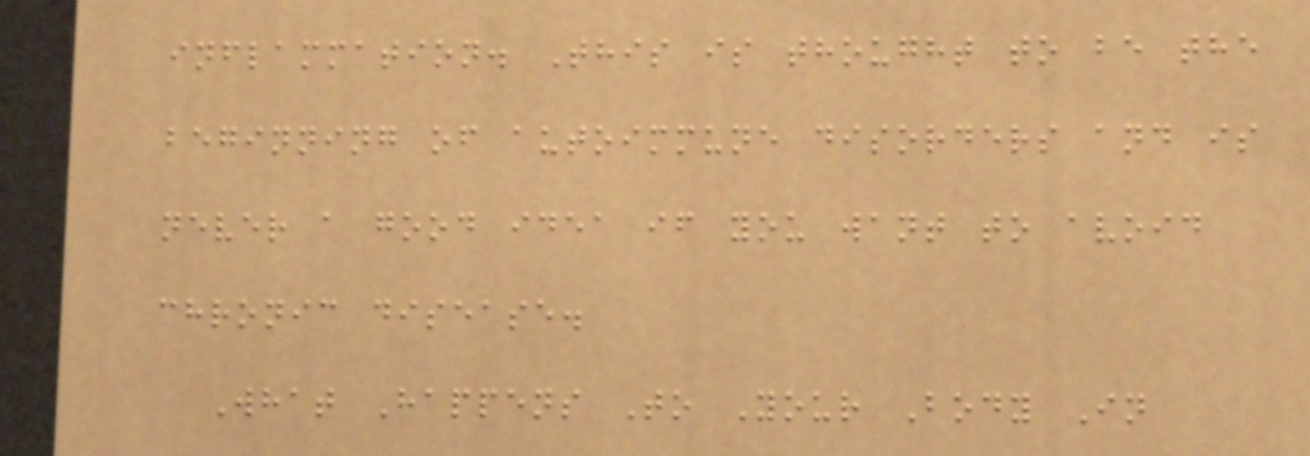inflammation. This is thought to be the
beginning of autoimmune disorders and is
never a good idea if you want to avoid
chronic disease.
What Happens To Your Body In
